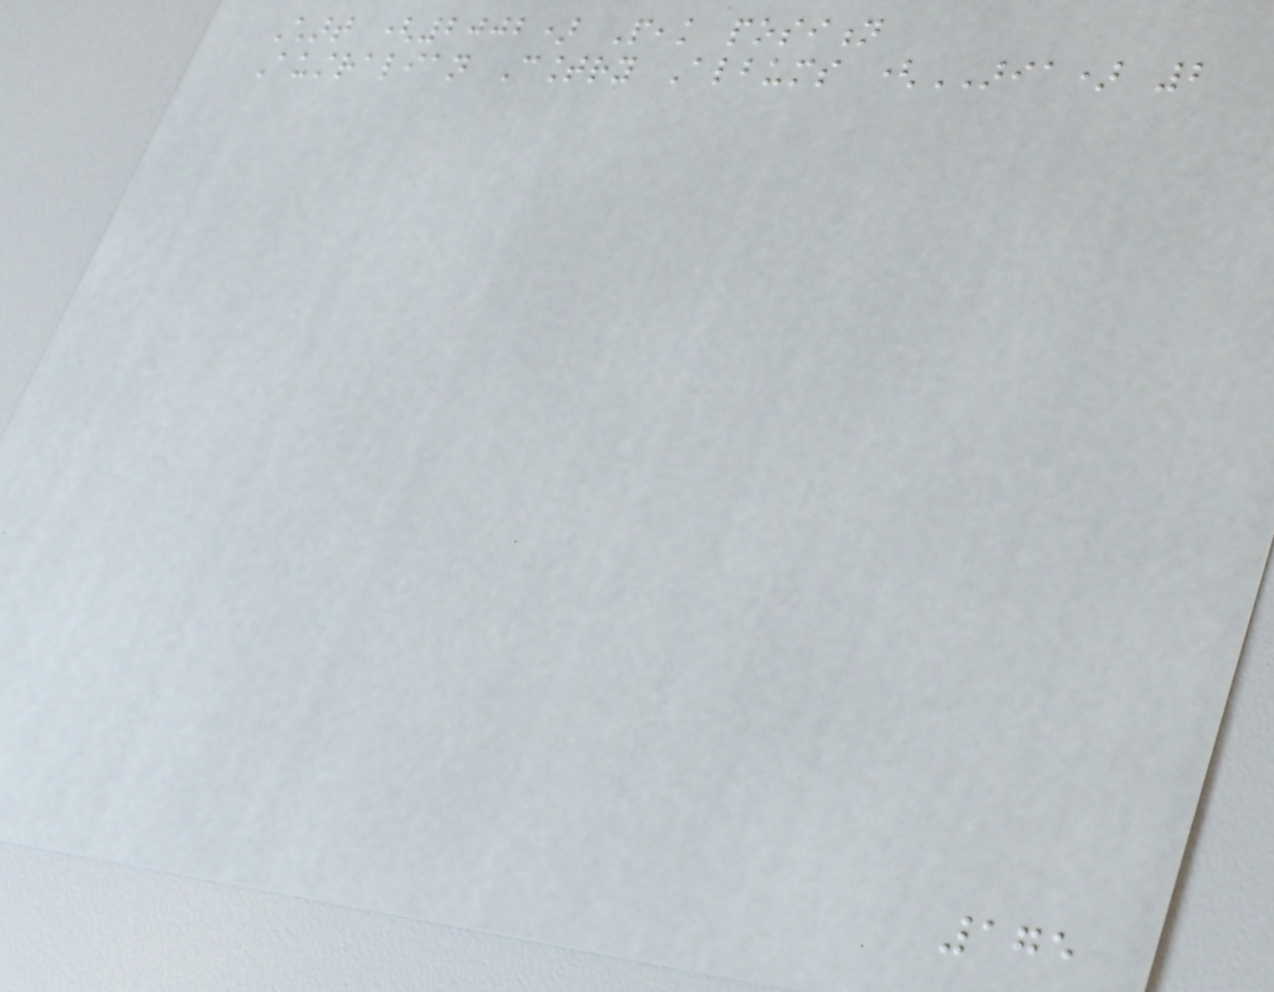Chart (2002) Peak position
Australian Country Albums (ARIA) 2
175
